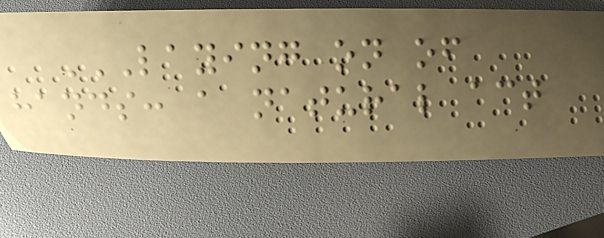LAYING ON OF
HANDS: A NATURAL ACT
